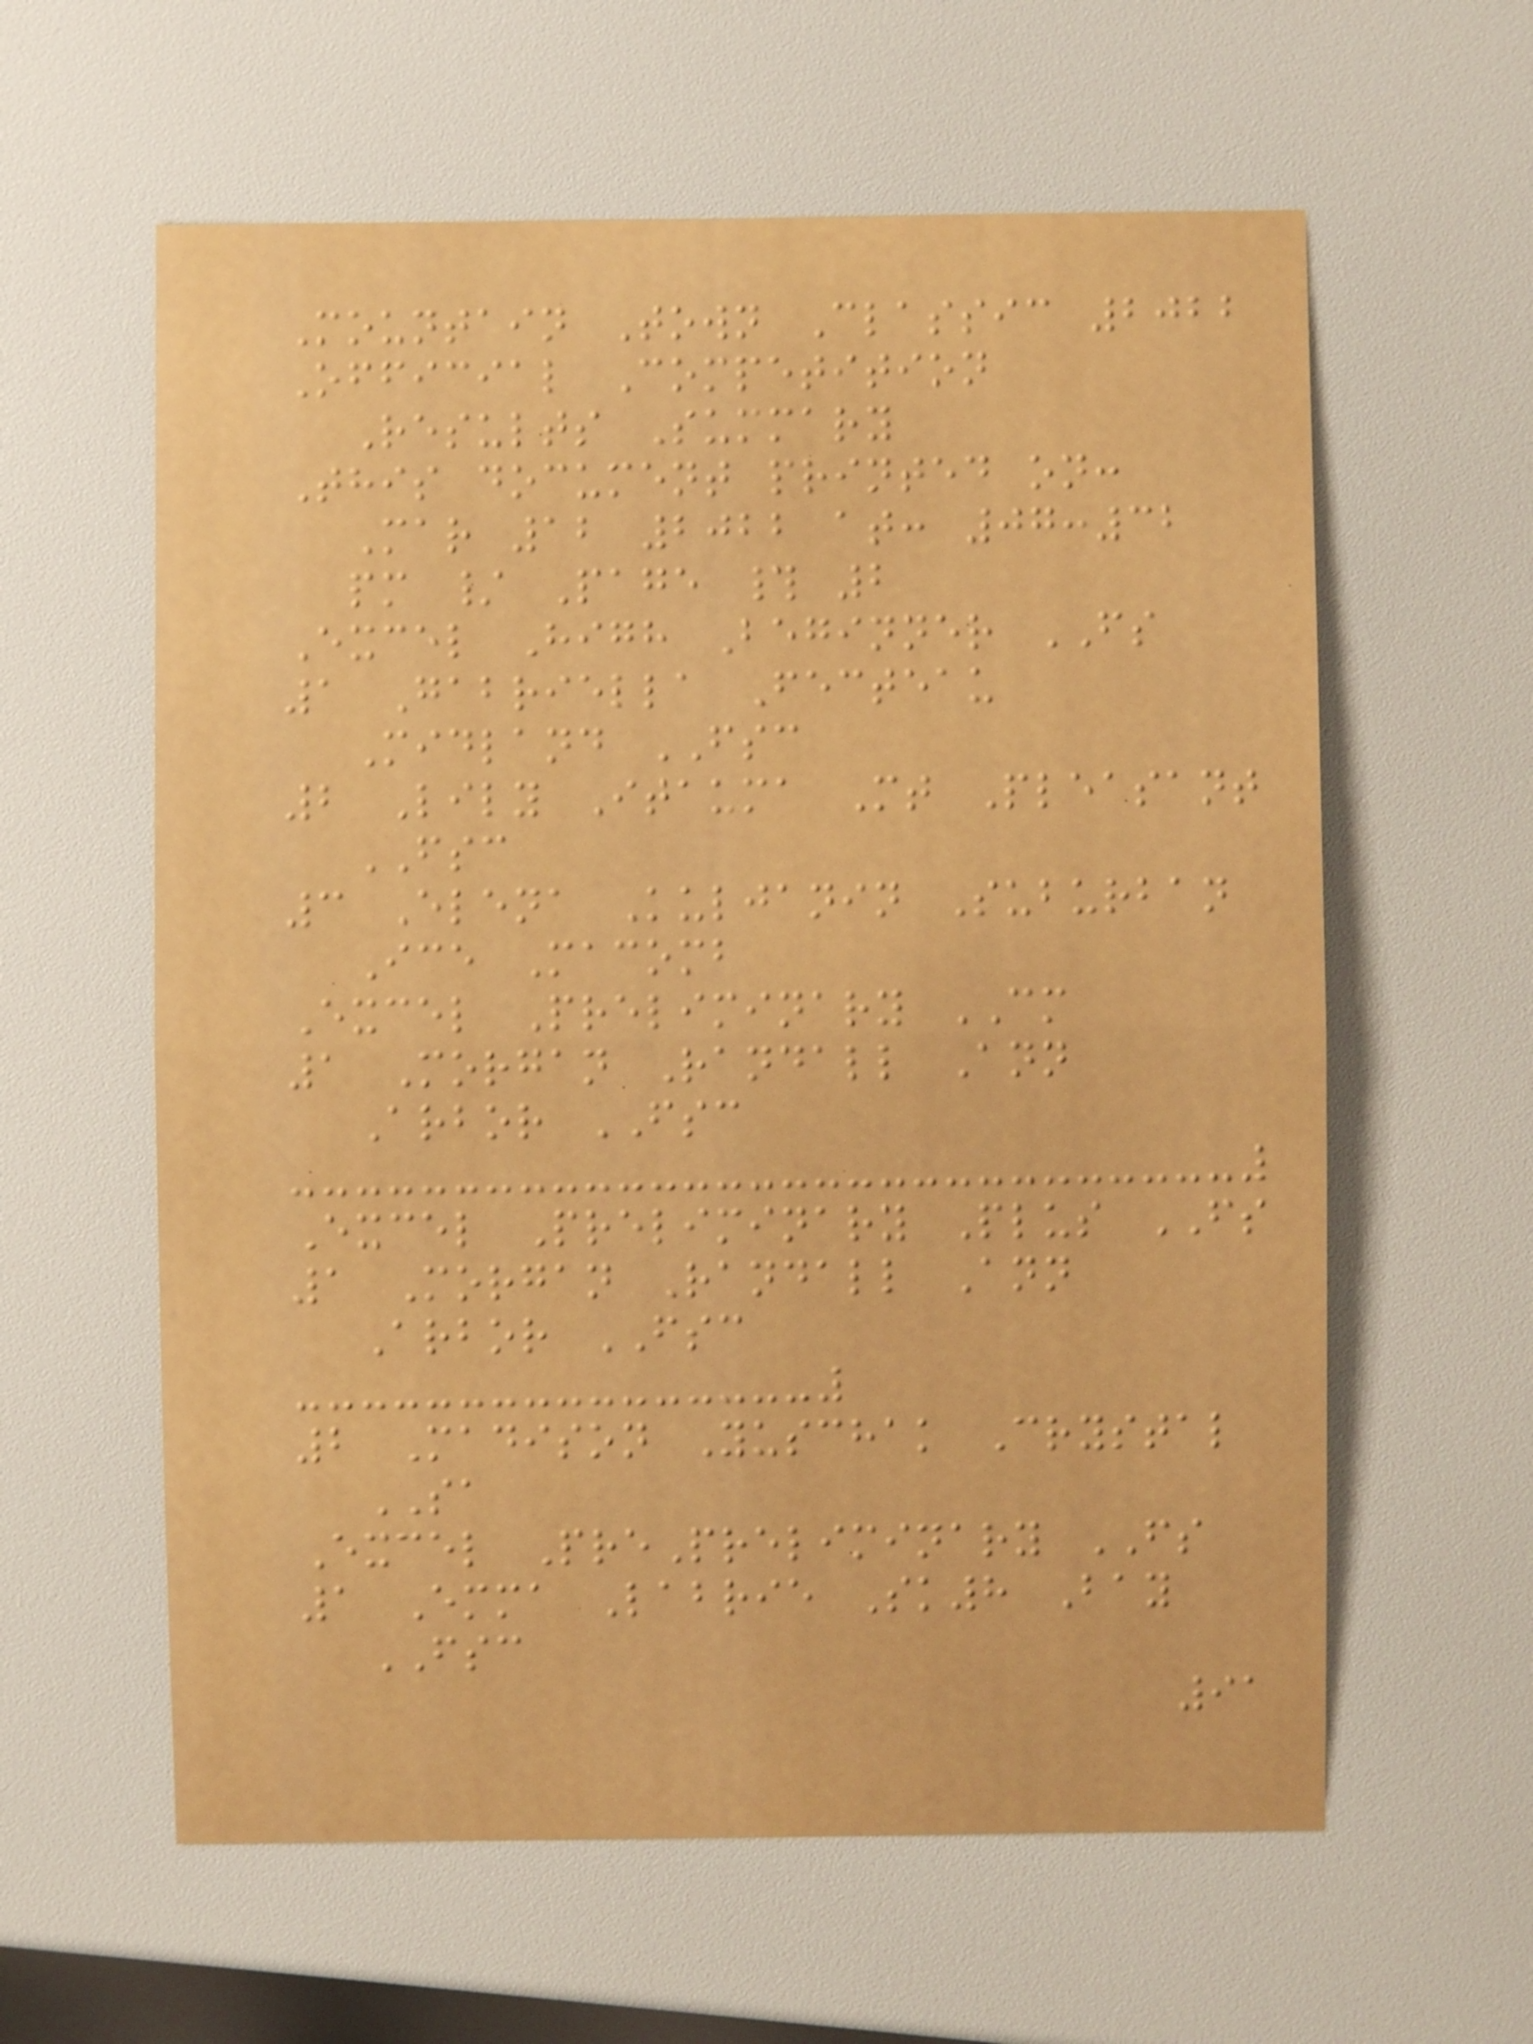Mountain Town Classic 2022
Official Competition
Results Summary
This document printed on:
Mar 12 2022 at: 07:32
pm / Page # 2
Excel High Beginner FS
1 Gabriella Fecteau
Midland FSC
2 Lily Itauma Mt Pleasant
FSC
3 Elena Kuljanin Suburban
Ice Macomb
Excel Preliminary CM
1 Morgan Randall Ann
Arbor FSC
Excel Preliminary Plus FS
1 Morgan Randall Ann
Arbor FSC
2 Madison Yuschak Crystal
SA
Excel PrePreliminary FS
1 Emma Labrie Sk8 Bay
FSC
91
